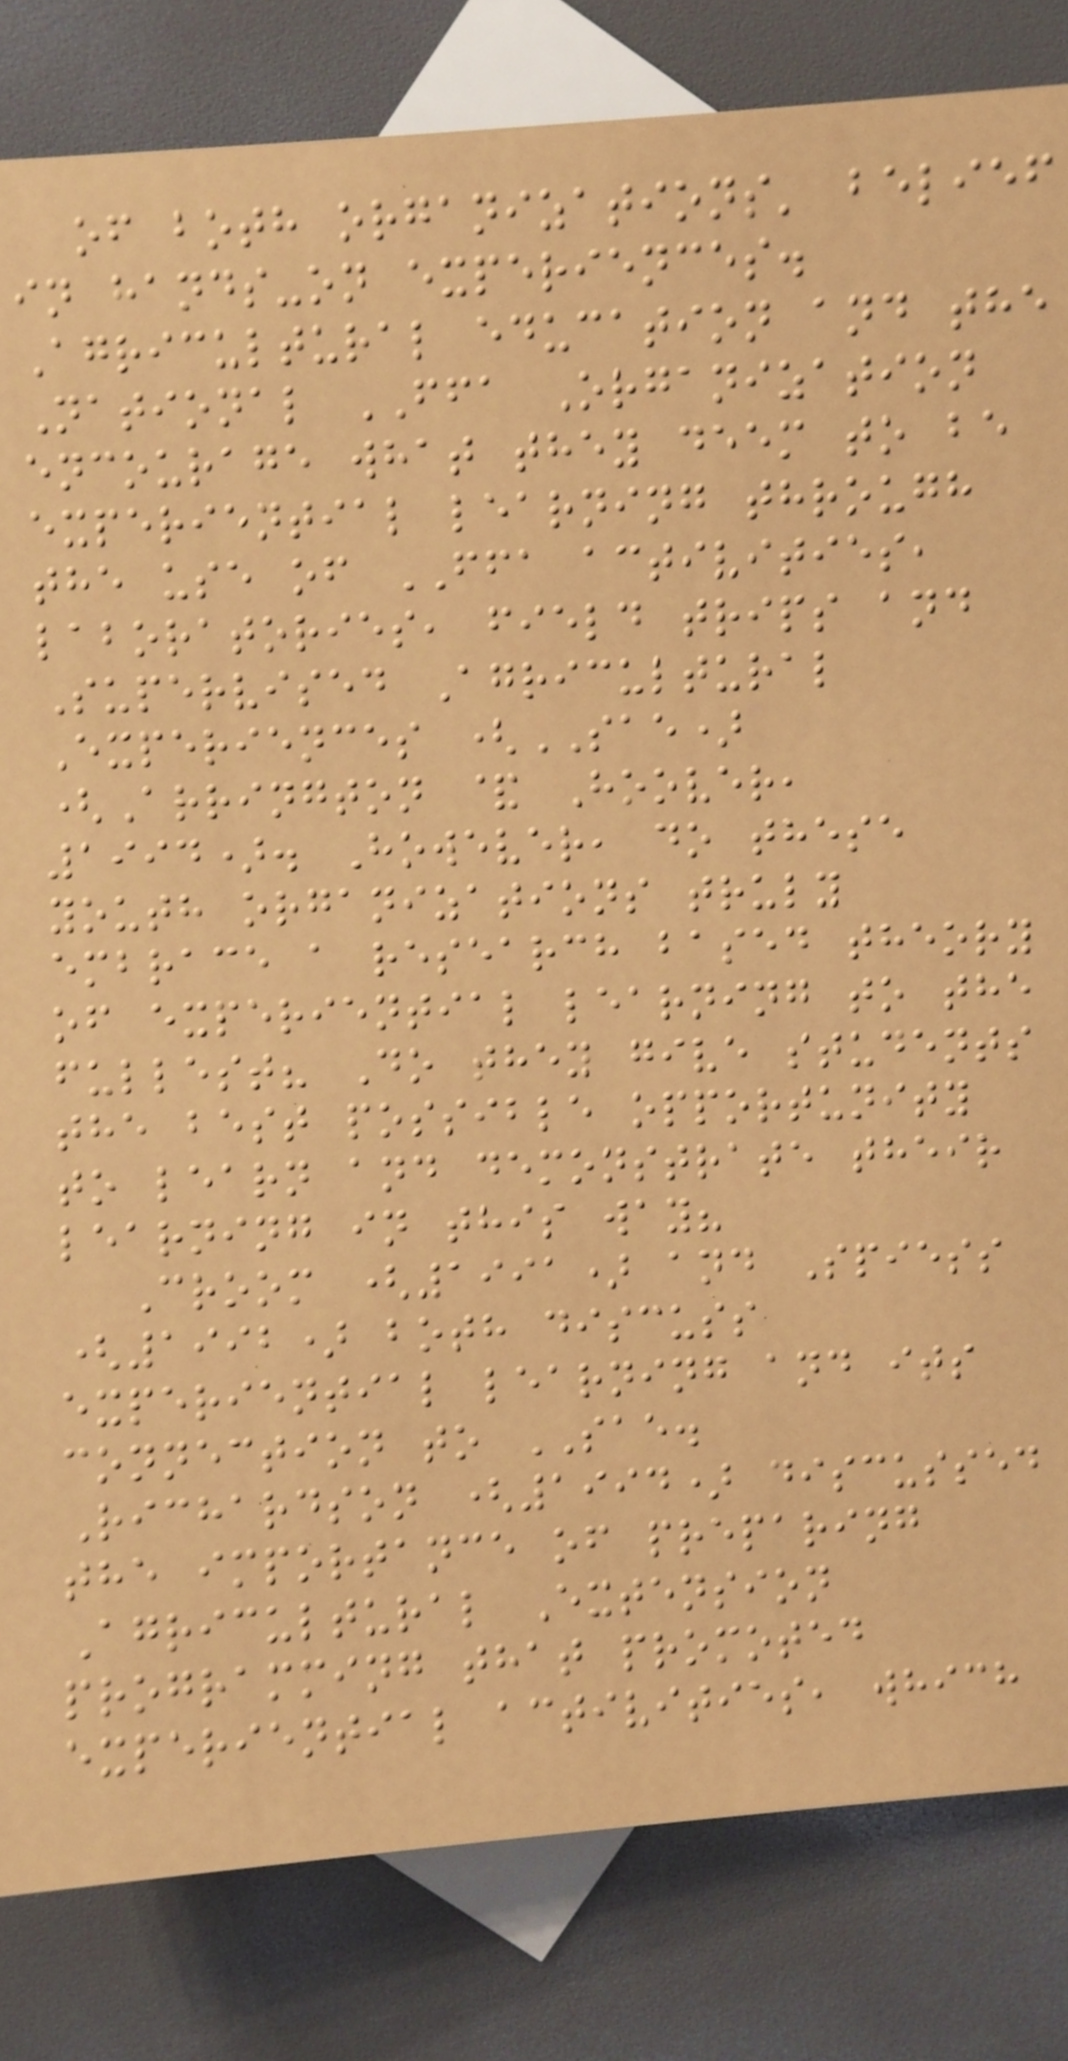of both organizations' belief
in hands-on experiences.
Agricultural education and the
National FFA Organization
encourage what they deem to be
experiential learning through
the use of FFA activities,
laboratories, field trips and
Supervised Agricultural
Experiences (SAE)
(Arrington & Hoover,
1994). However, do these
youth organizations truly
embrace a research based theory
of experiential learning to the
fullest? Do they give students
the best possible opportunity
to learn and demonstrate their
learning in this way?
Croom (1991) and Spiess
(1992) both discuss
experiential learning and its
connection to SAE.
Richardson (1994) discussed
the importance of preparing
Agricultural Extension
programming that promoted
experiential activities, which
